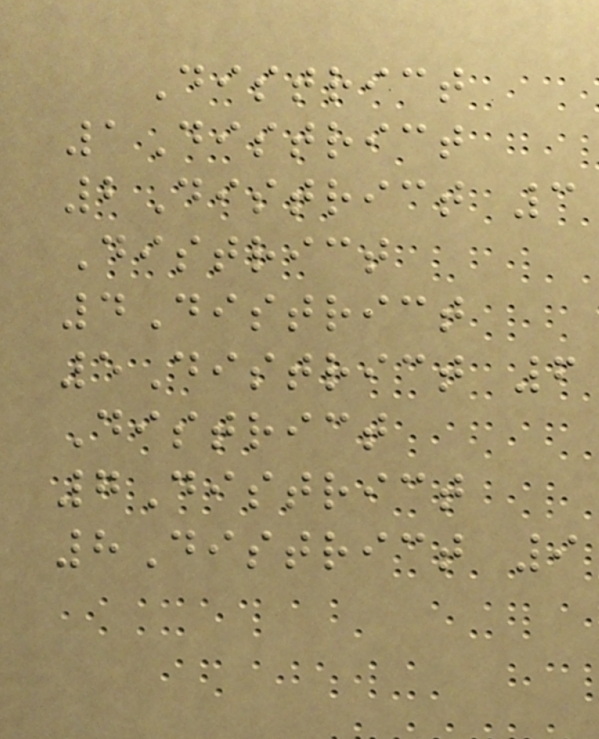District
1District
2District 3
District
4District
5District 6
District
7District
8District 9
